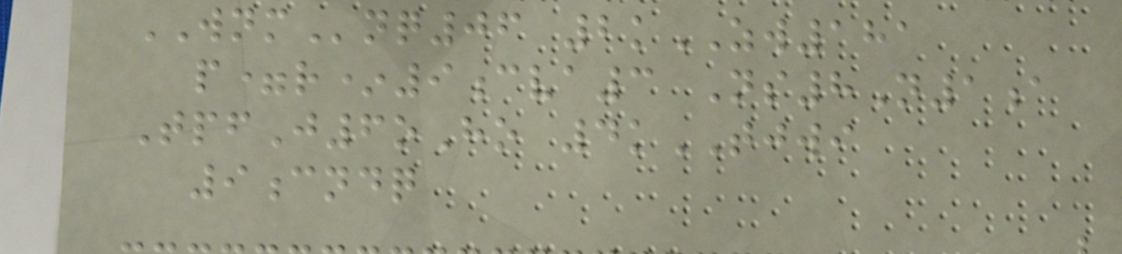WNMnq06 2kZW181
p=r*9cva3 Ns8N1a
TpfJ6oHo 4kTJWI
9cndq
